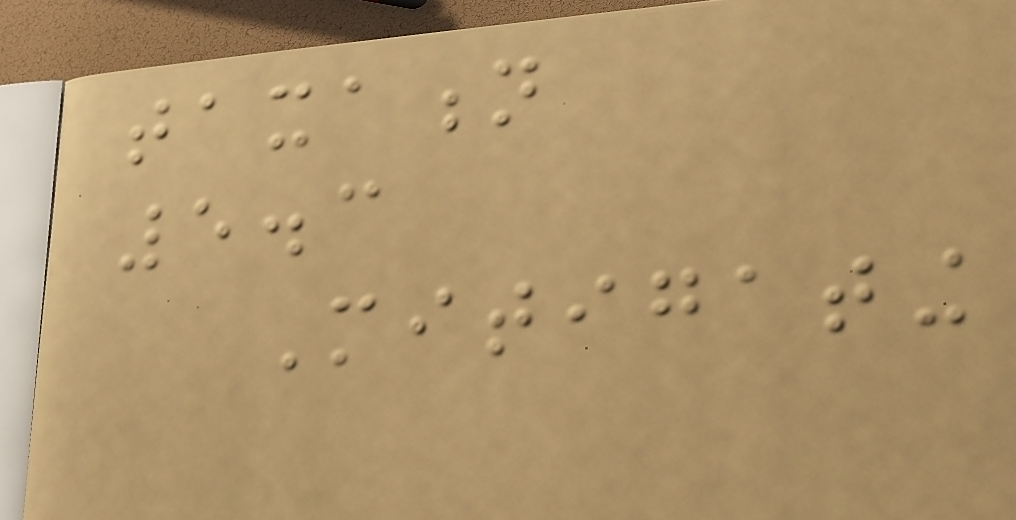taxation
5.3
Mitigating
